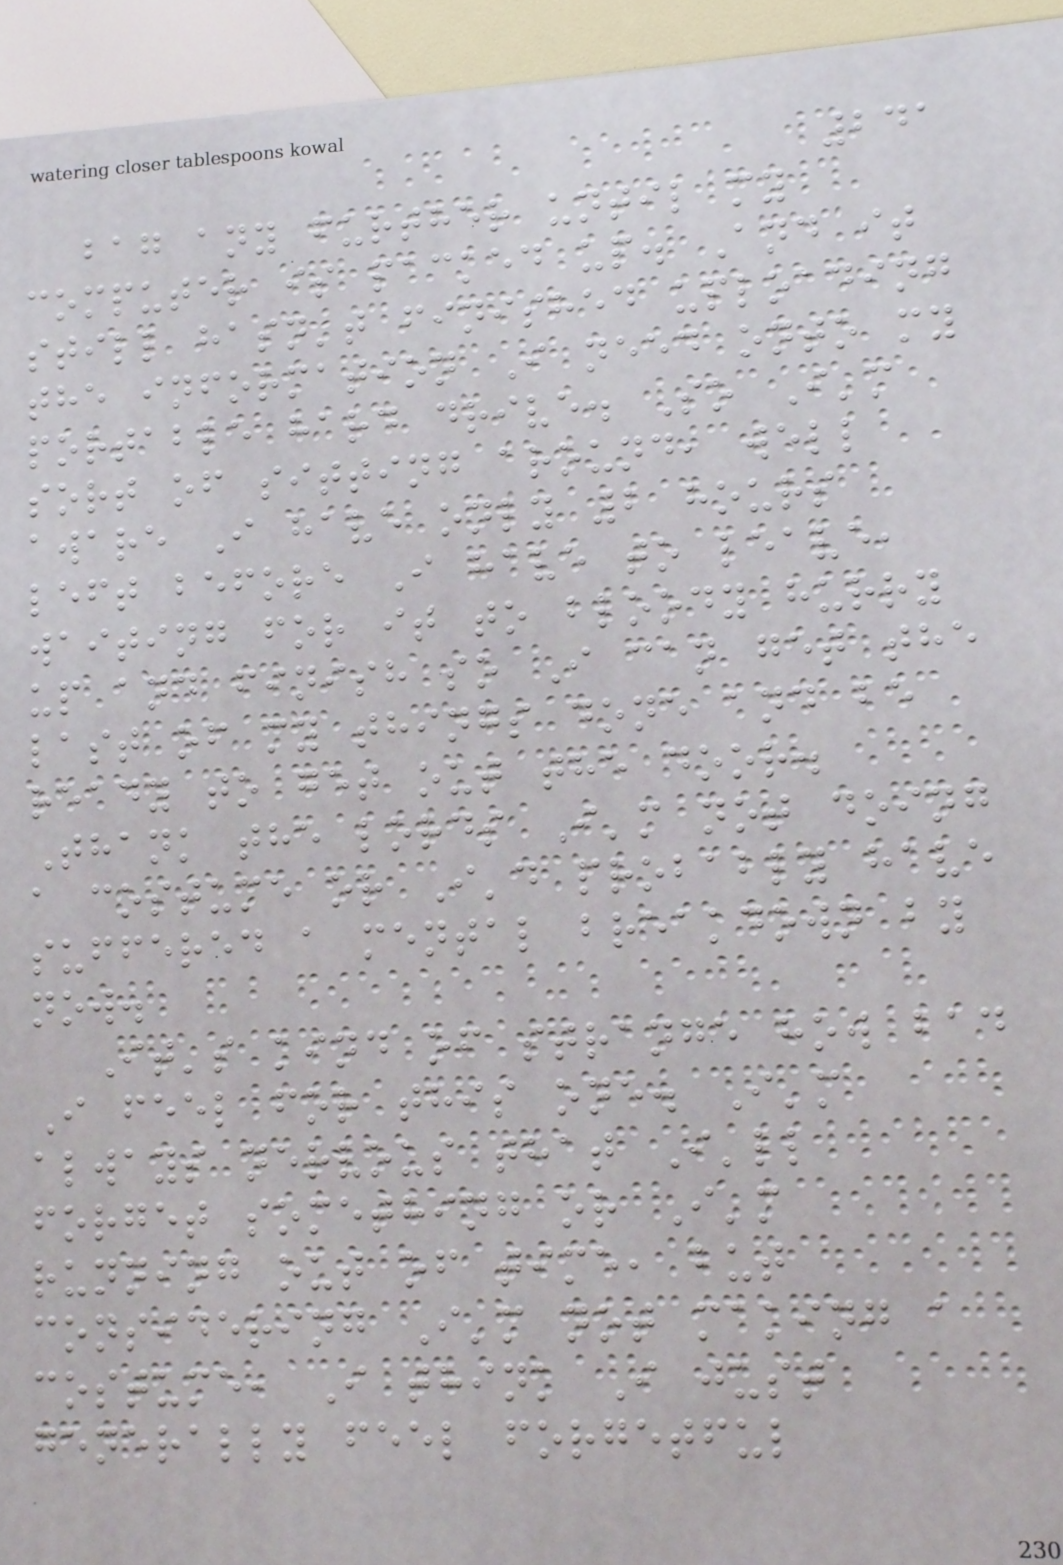241
bag any further until my
computer is packed up. And it
still hasn't finished uploading
the information I need onto my
portable hard drive. So I'm
sort of sitting around, well
aware I have only 2 hours
left before I have to leave,
waiting for it to bloody hurry
up and finish so I can get the
last of my things done and be
ready to get out the door.
Thank the lords I'm not doing
a costume or I'd probably have
suffered a mental breakdown by
now.
It's kind of strange how bad
I feel for this one. I'm
always nervous that I'll
forget something or I'm
running out of time, but
considering I'm not making a
costume, I think I just
generally feel forgetful
